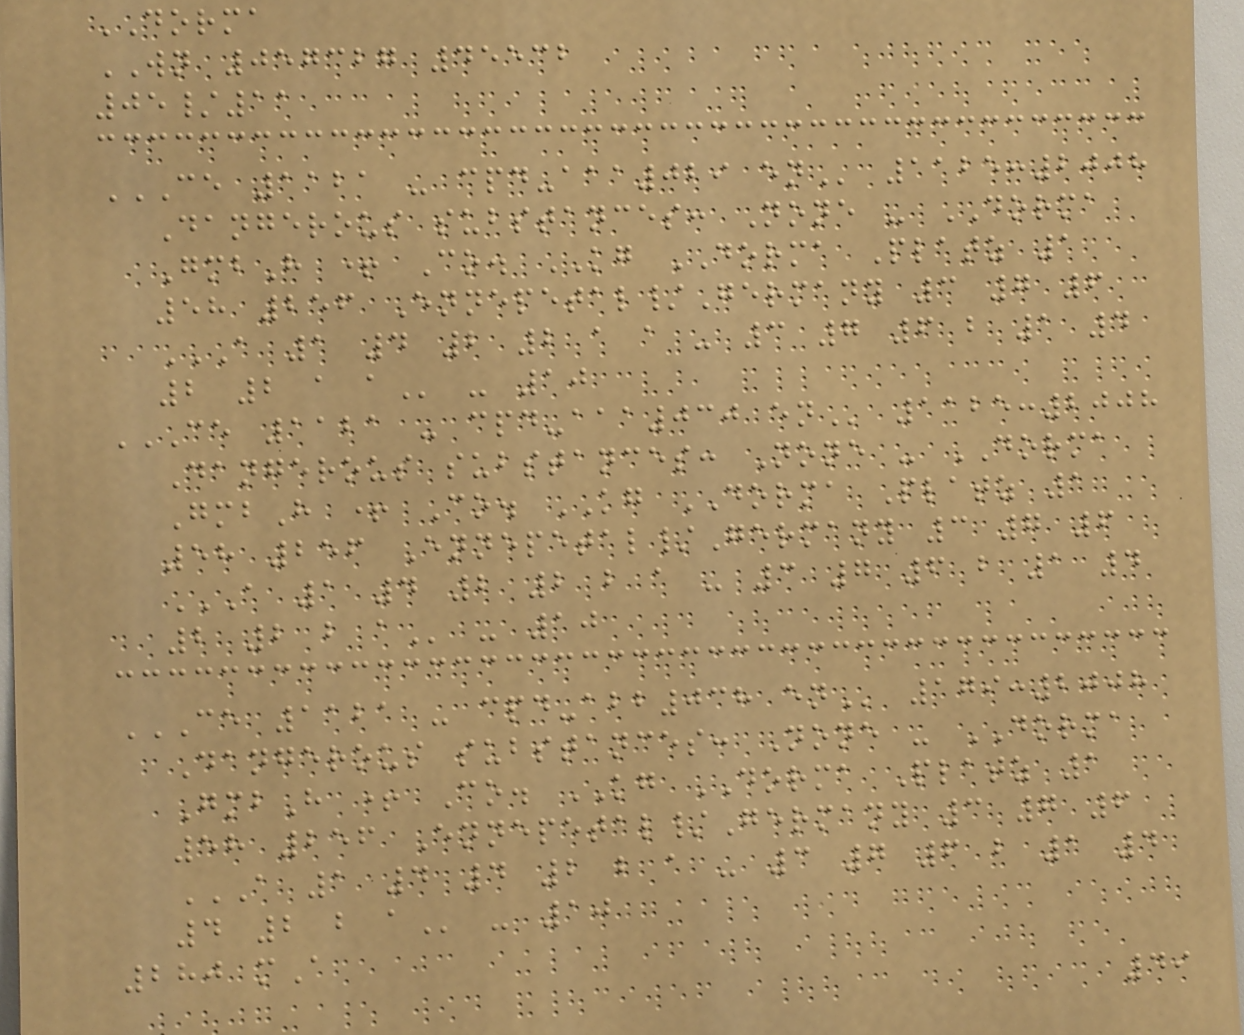DORMA
WN 057327 45532
05/11
CE 1121 - CPD-AAA029 EN 1125:2008
Dangerous substances: None - DORMA
GmbH + Co. KG DORMA Platz 1
58 256 Ennepetal/Germany 3 7 6
A 1 4 2 2 A A - 3 7 6 B 1 4
2 2 A A - 10
CE 1121 - CPD-AAA030 EN 1125:2008
Dangerous substances: None - DORMA
GmbH + Co. KG DORMA Platz 1
58 256 Ennepetal/Germany 3 7 6
A 1 4 2 2 B A - 3 7 6 B 1 4
2 2 B A - 10
CE 1121 - CPD-ABB038 EN 179:2008
Dangerous substances: None - DORMA
GmbH + Co. KG DORMA Platz 1
58 256 Ennepetal/Germany 3 7 6
A 1 4 4 2 B A - 3 7 6 B 1 4
4 2 B A - 10
280 mA
49
